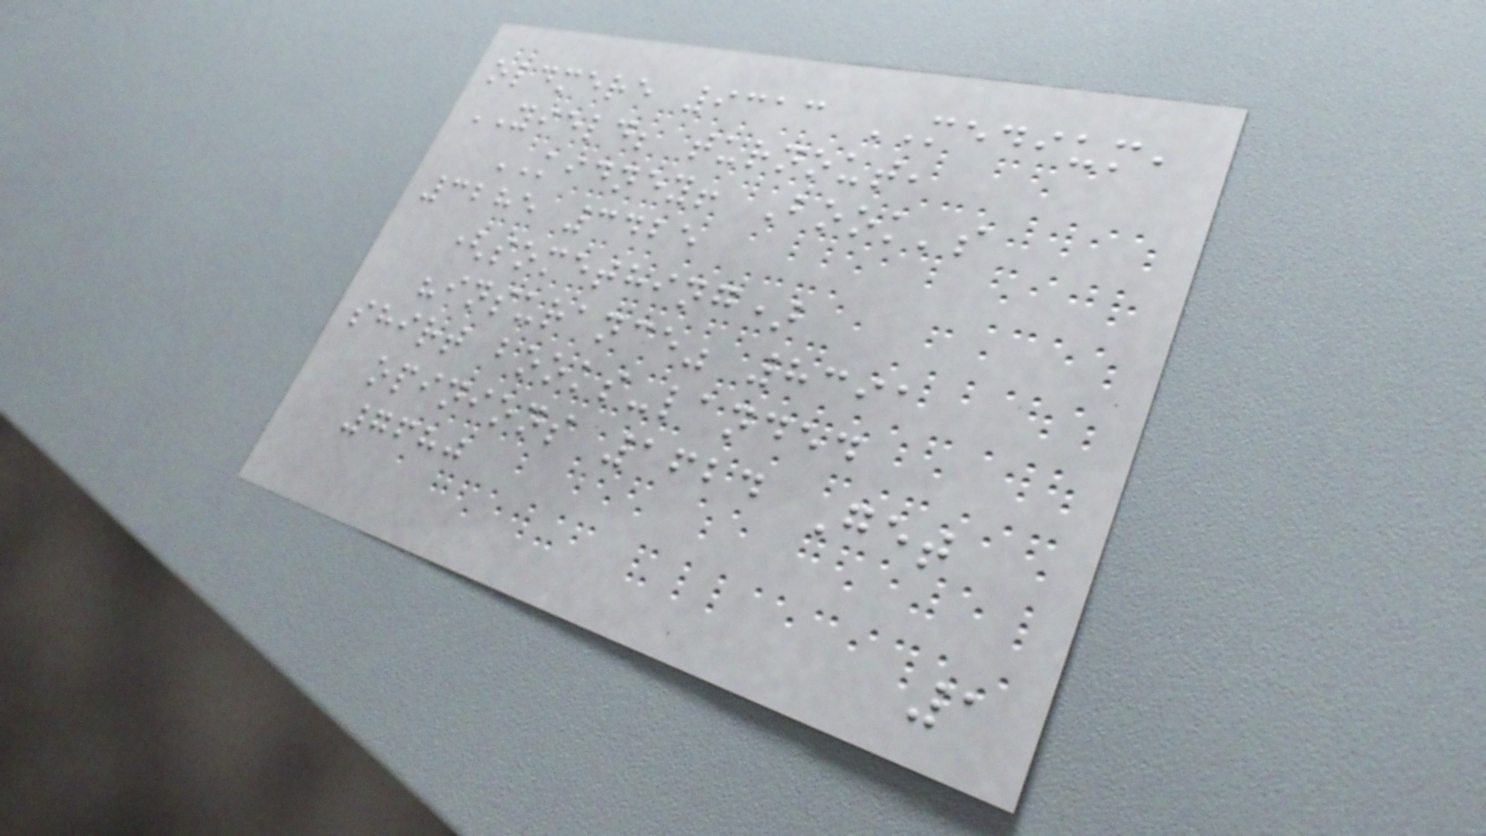oldmere 9313 MEDIUM,
YIELD; turnout,
KIDNEY! Book's
3285 3425
(something)
"insurance" 8391
shirt books-landed
opinions 1624 Get
7680
1
